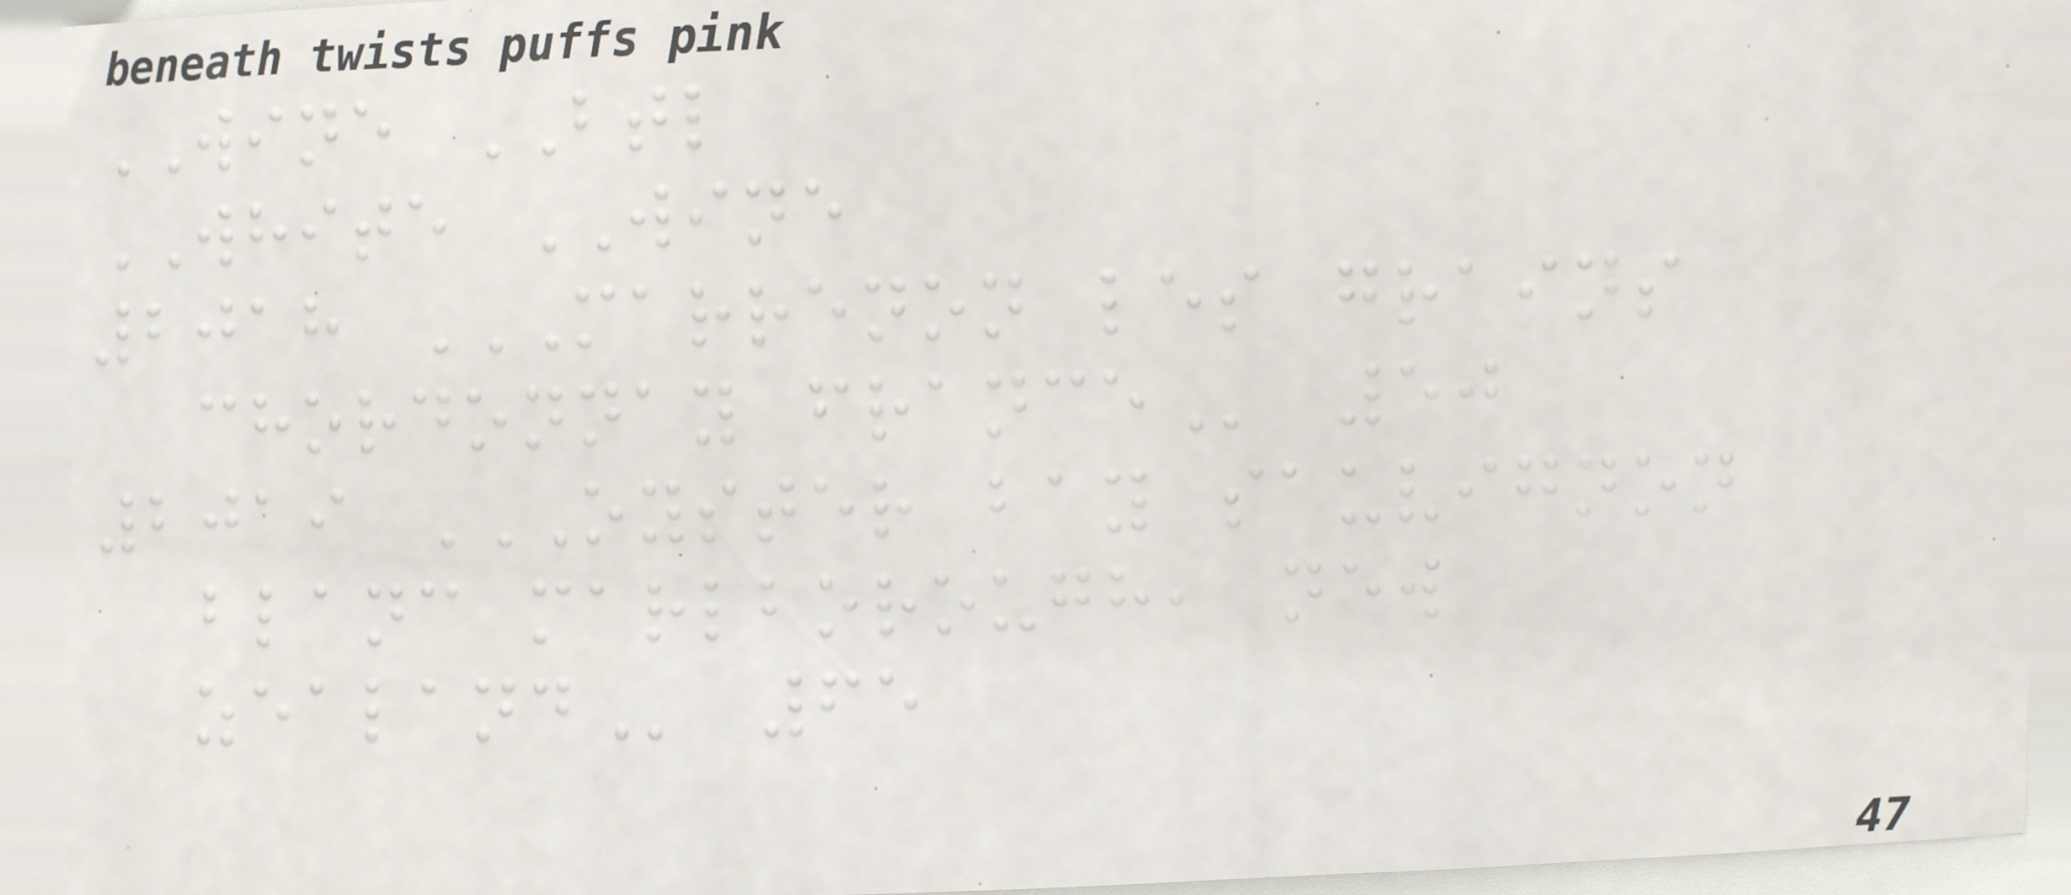WINE BTL
WHITE WINE
2018 MARRENON LES GRAINS
CHORDONNAY FRANCE 50
2019 OYSTER BAY SAUVIGNON
BLANC MARLBOROUGH, NEW
ZEALAND 65
